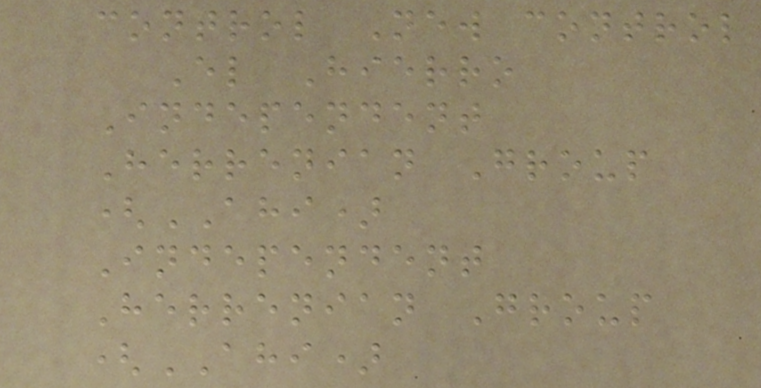control New control
El Hierro
Independent
Herrenian Group
(AHI)
Independent
Herrenian Group
(AHI)
